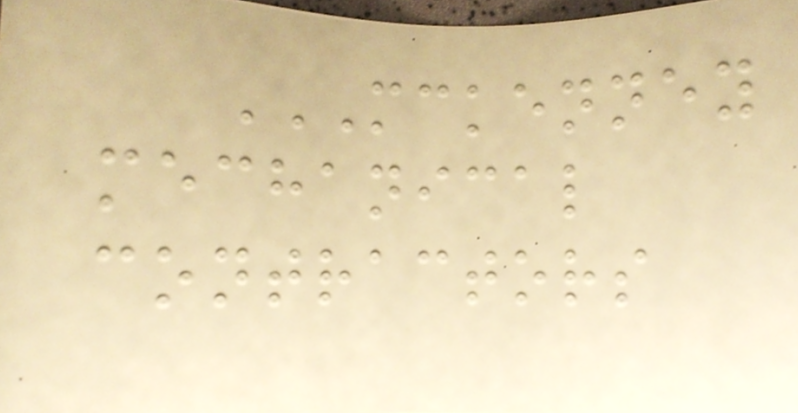MCKENNEY
MECHANICAL
CONTRACTORS
